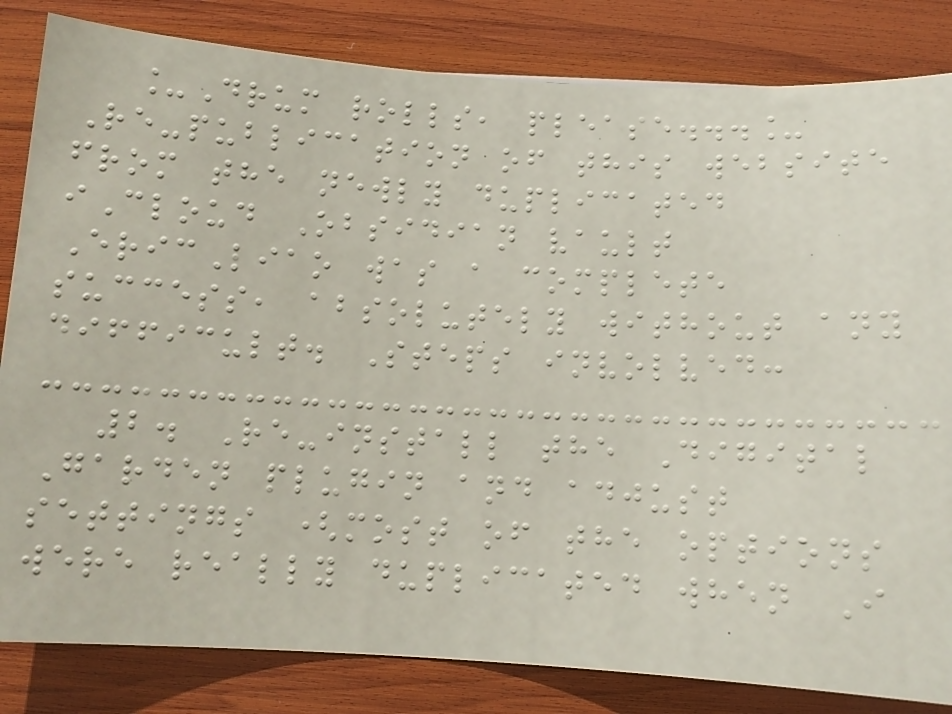_Drum rolls, please..._
Re-publication of this website
from the newly duplicated
iCloud Obsidian vault
EricLiao was a complete
success, absolutely without any
difficult. Steps involved:
2. Re-install the Digital
Garden plugin and adjust
settings (most of the options
were really duplicated when I
